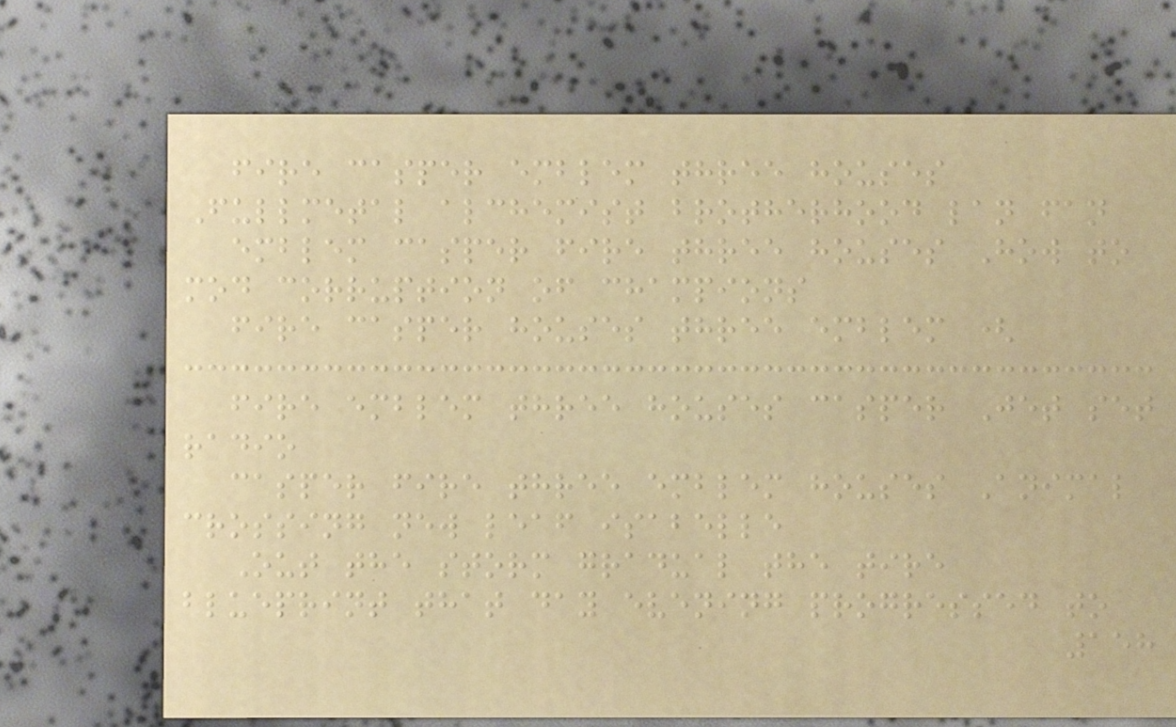fire casper emblem three houses
Fullmetal alchemist brotherhood lan fan
emblem casper fire three houses How to
mod corruption of champions
fire casper houses three emblem (
fire emblem three houses casper Jet set
radio
casper fire three emblem houses Animal
crossing new leaf isabelle
Out the storm gradual the tire
blueprint that day evening progressed to
158
